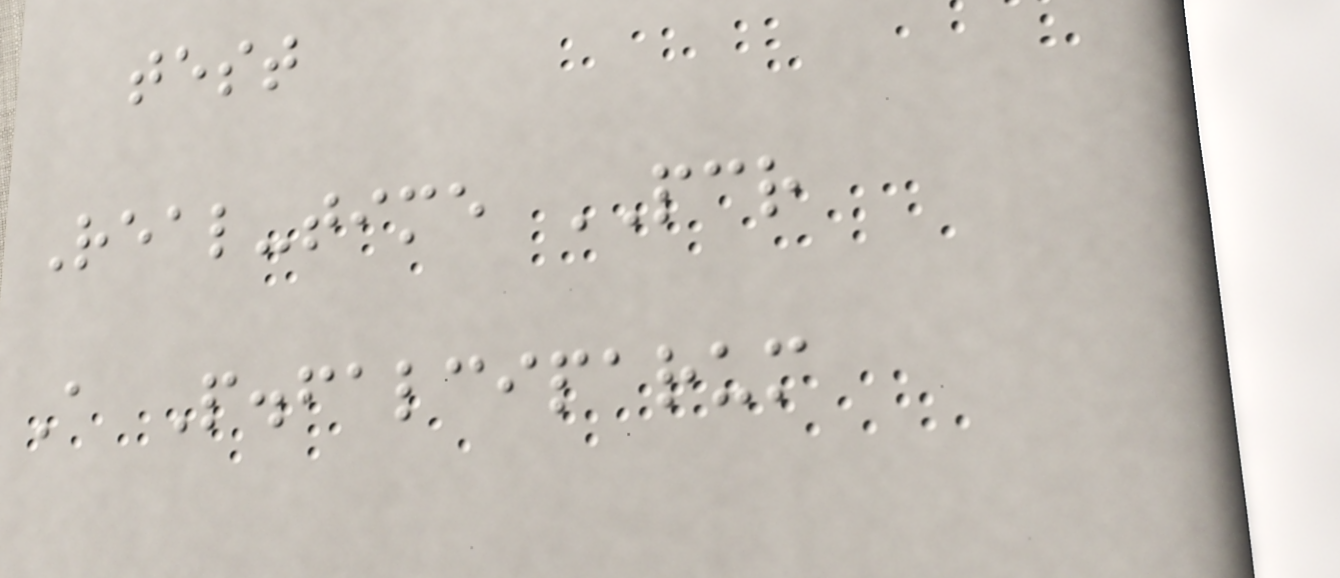test
Real-time PCR
A P.falciparum
